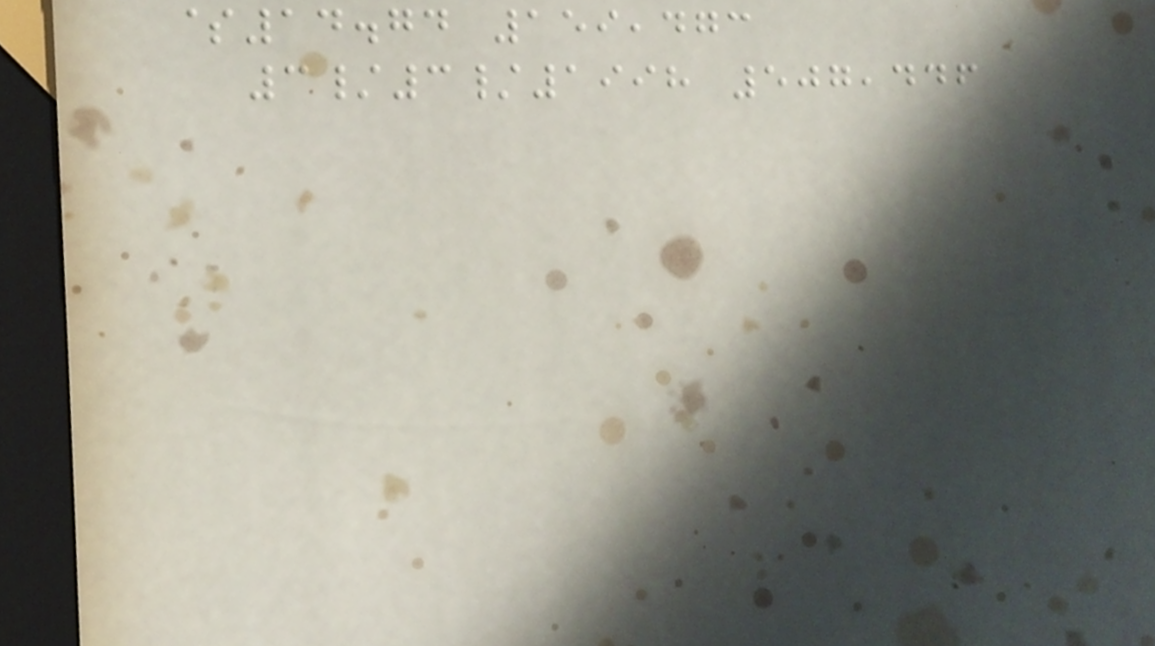$14.74 159,473
3/3/1998 507,446
